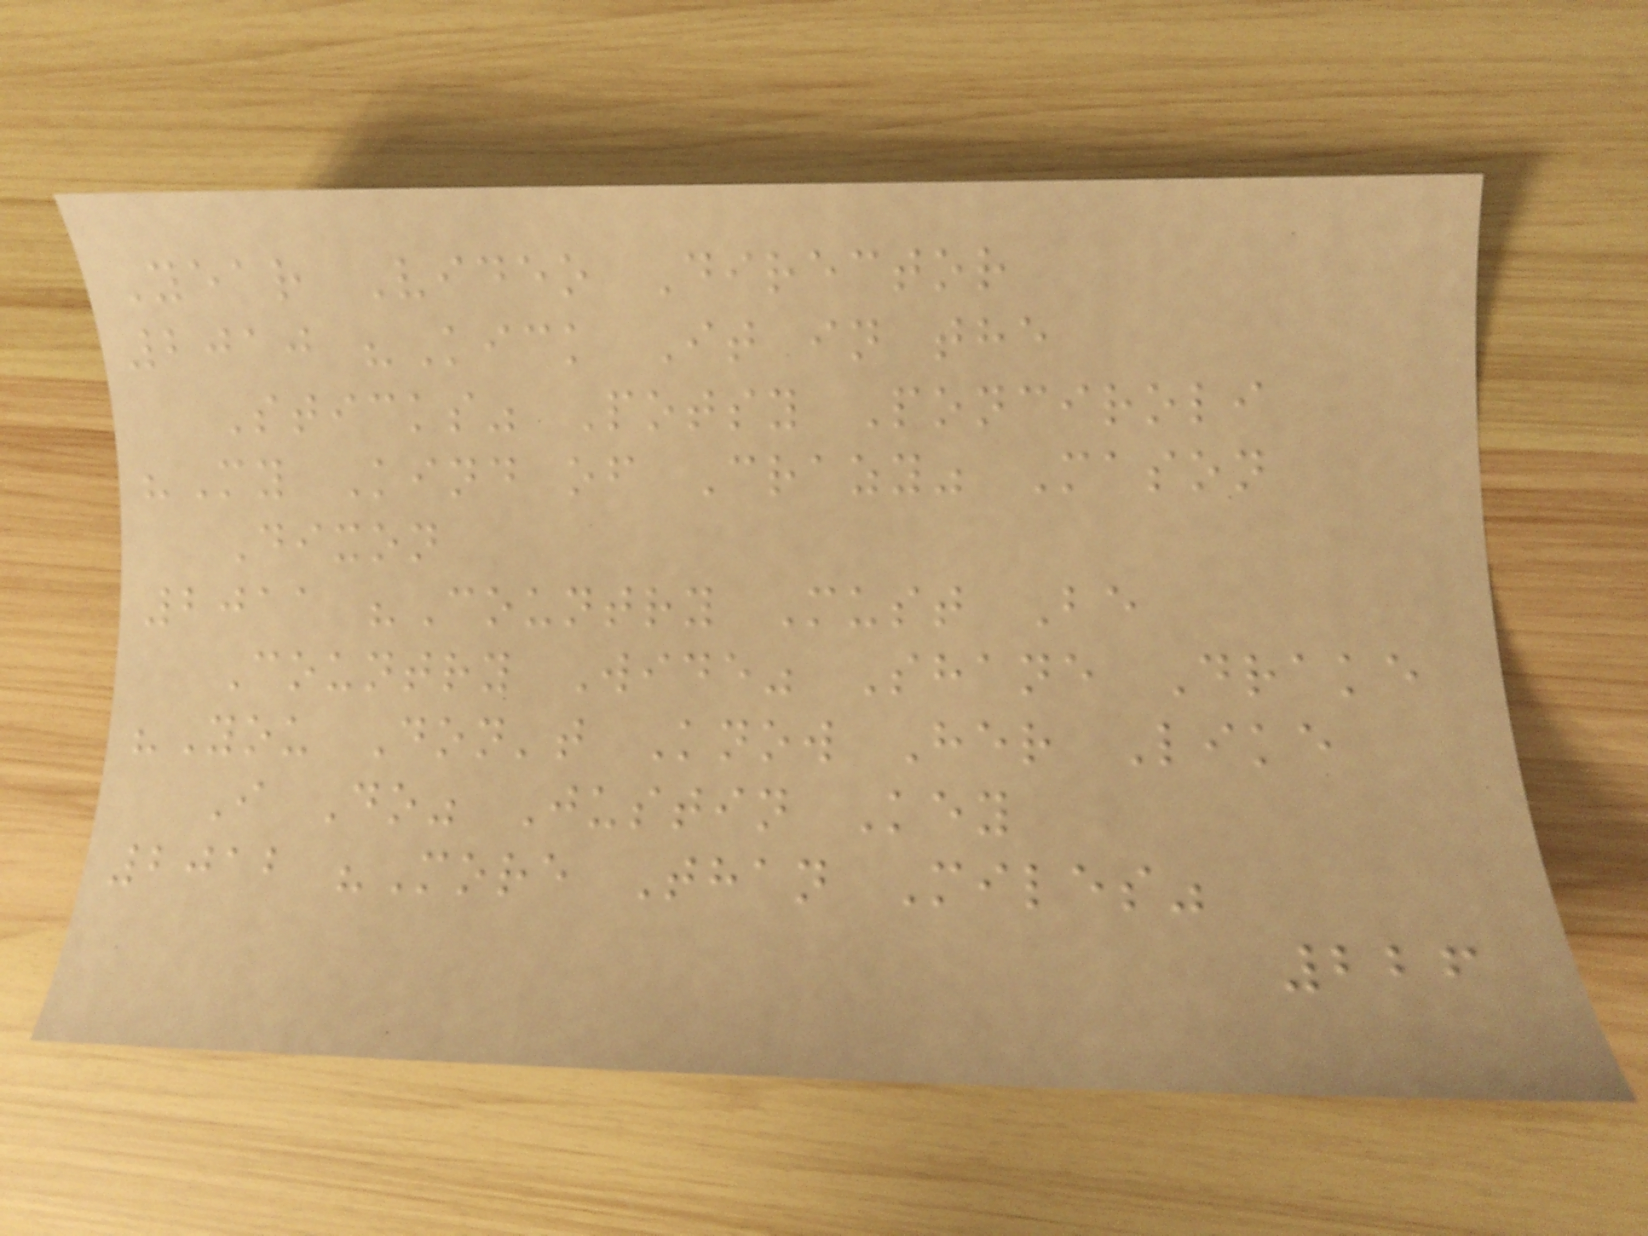Year Video Director
2010 "Kick It in the
Sticks" Potsy Ponciroli
"My Kind of Crazy" Mason
Dixon
2011 "Country Must Be
Country Wide" Shane Drake
"You Don't Know Her Like
I Do" Justin Key
2012 "More Than Miles"
226
